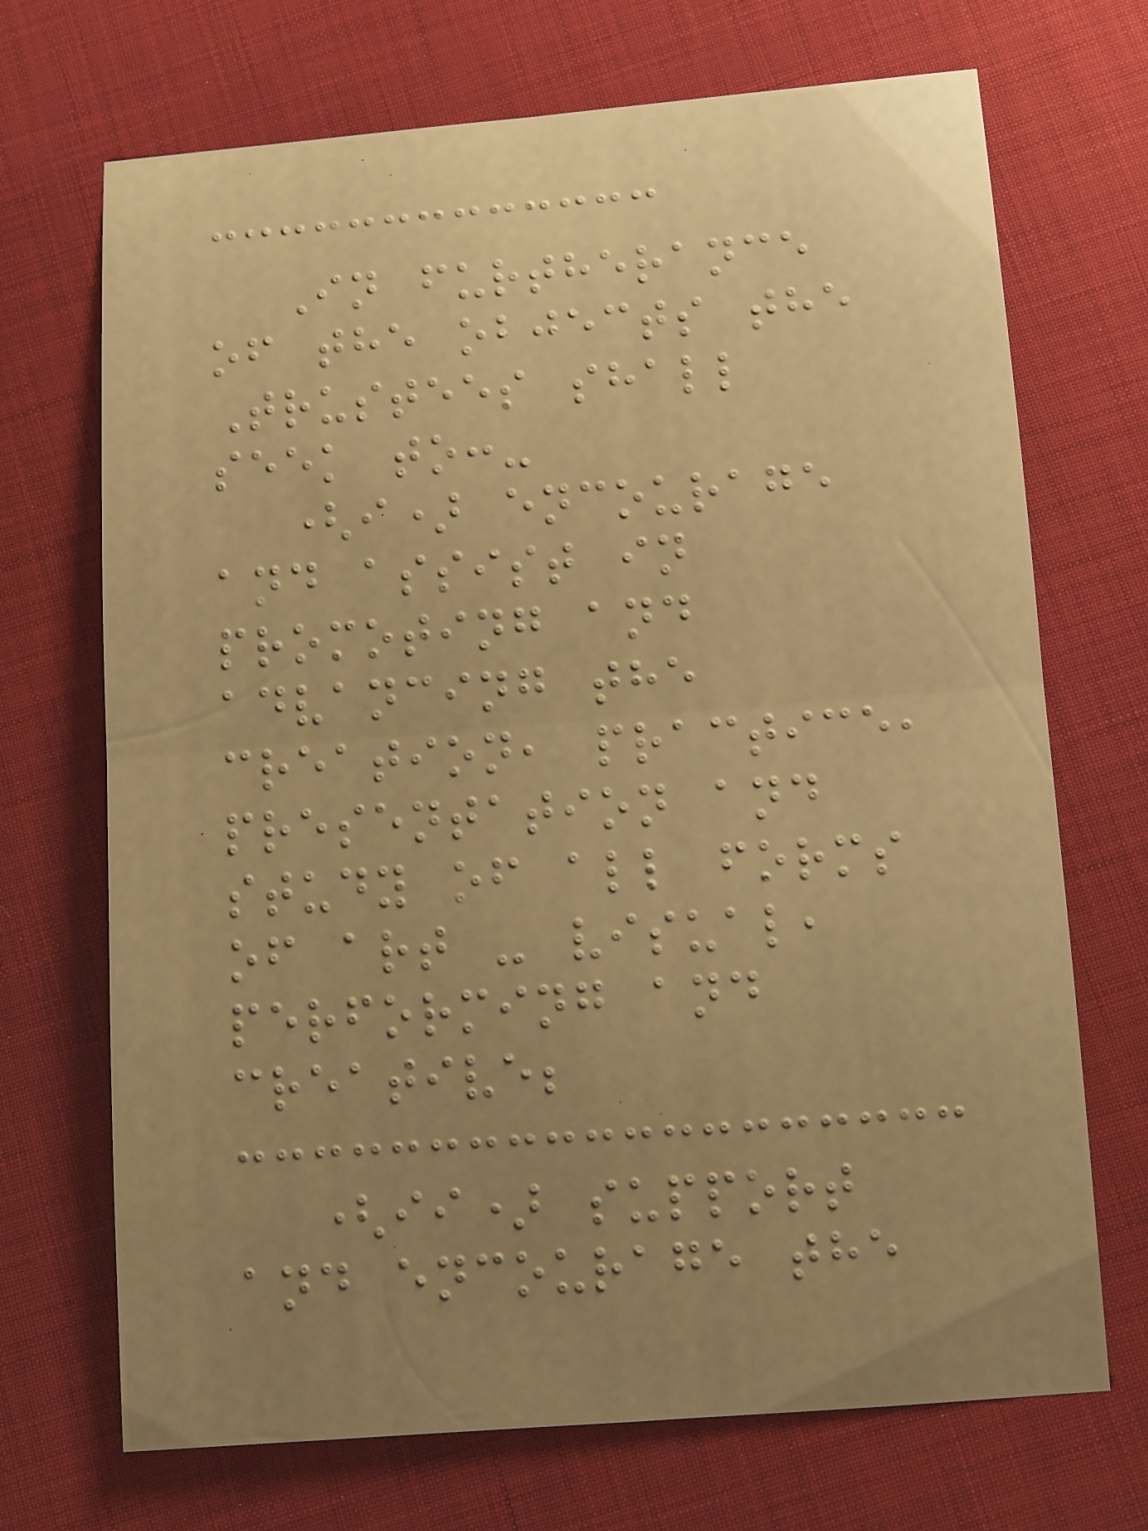In furtherance
of the objects the
Trustees shall
seek to:-
(i) encourage
and assist in
promoting and
advancing the
creation, practice,
presentation and
study of all forms
of art - visual,
performing and
creative;
(ii) support
and encourage the
